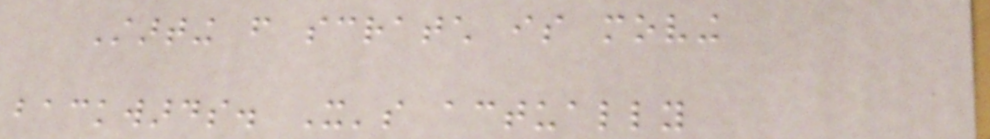Starting from scratch is moving
backwards. It's actually
